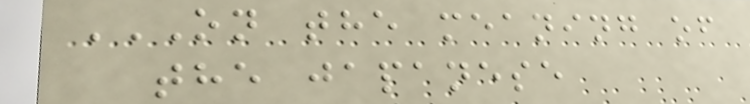ON THE MEANING OF
THE JAPANESE
